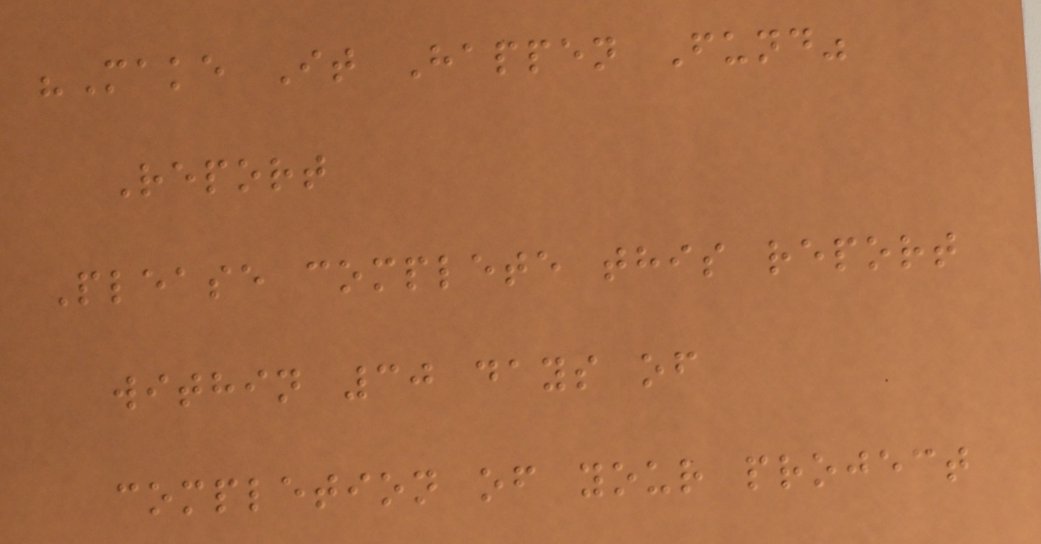"Make It Happen Fund"
Report
Please complete this report
within 30 days of
completion of your project
